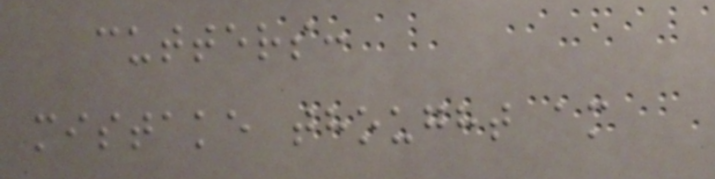cutters:
mistake thought am
